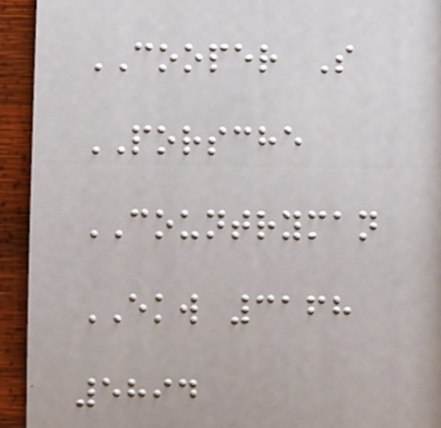COOPER S
PORSCHE
COUNTRYMAN
EKW 3168
5894
